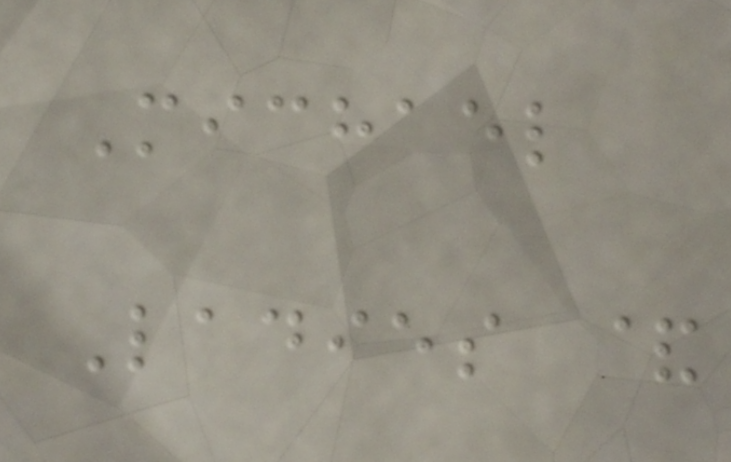Michael
Ladies &
